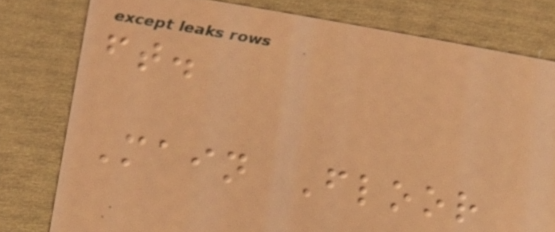ft.
Main Floor
